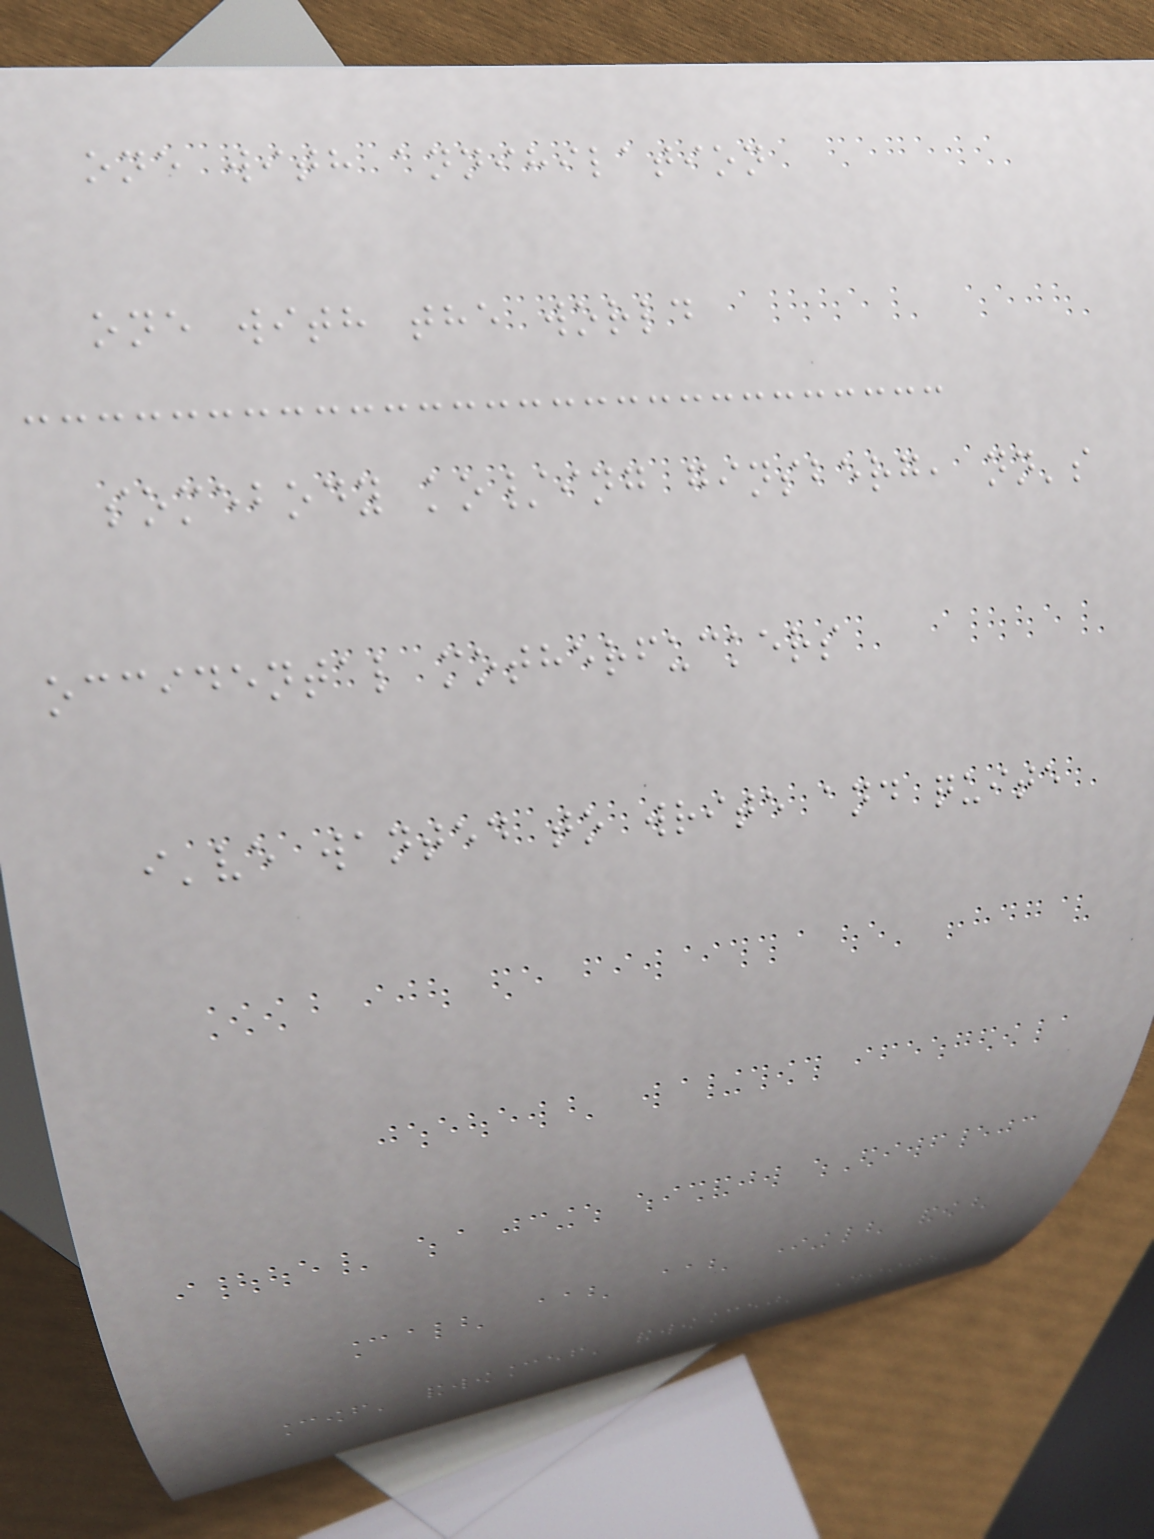one with annihilation
one with the world
somebody ko/ing ginsberg, nn's
occidental motherfuckers
i've wanted to write and quite
